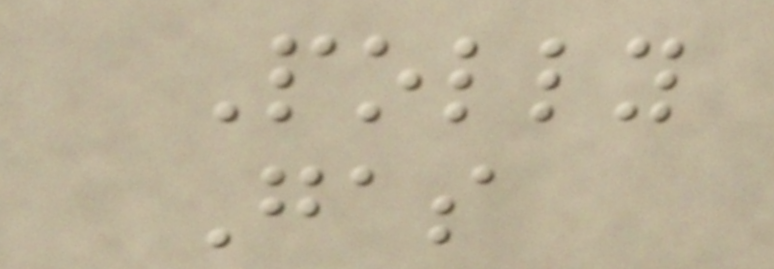Polly
Gas
